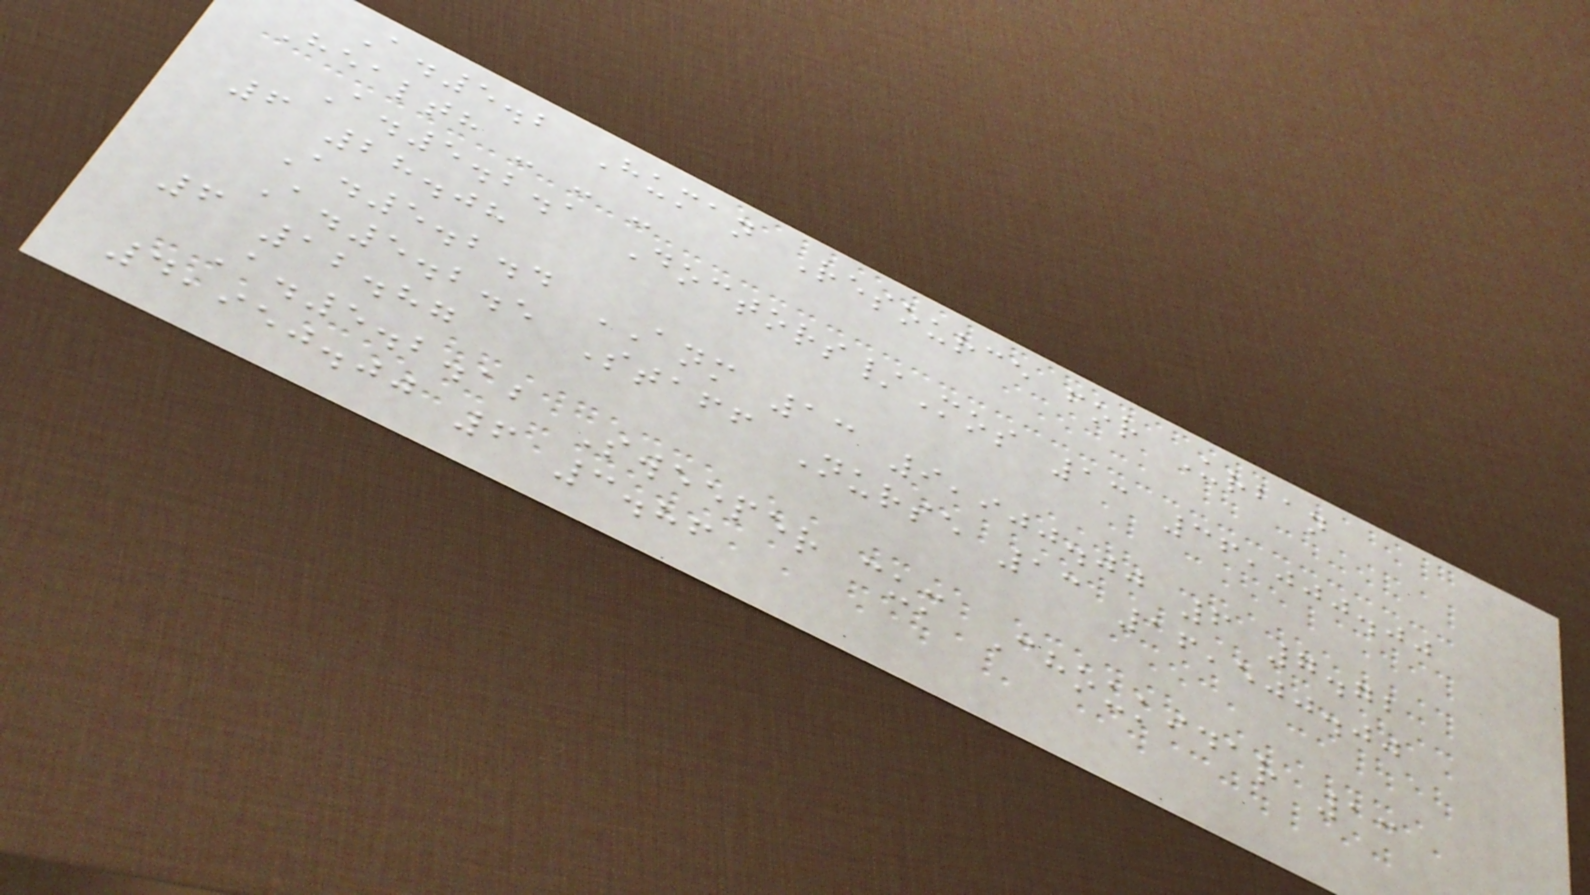A.5.2 Human Resource for Urban
Health - - -
A.5.2.1 Doctors/Mos 13 36,000.00
6 28.08
A.5.2.4 ANM 13 9,900.00 6 7.72
A.5.2.5 Staff Nurse 13 16,500.00
6 12.87
A.5.2.12 Sweeper cum Choukidar 13
4,950.00 6 3.86
